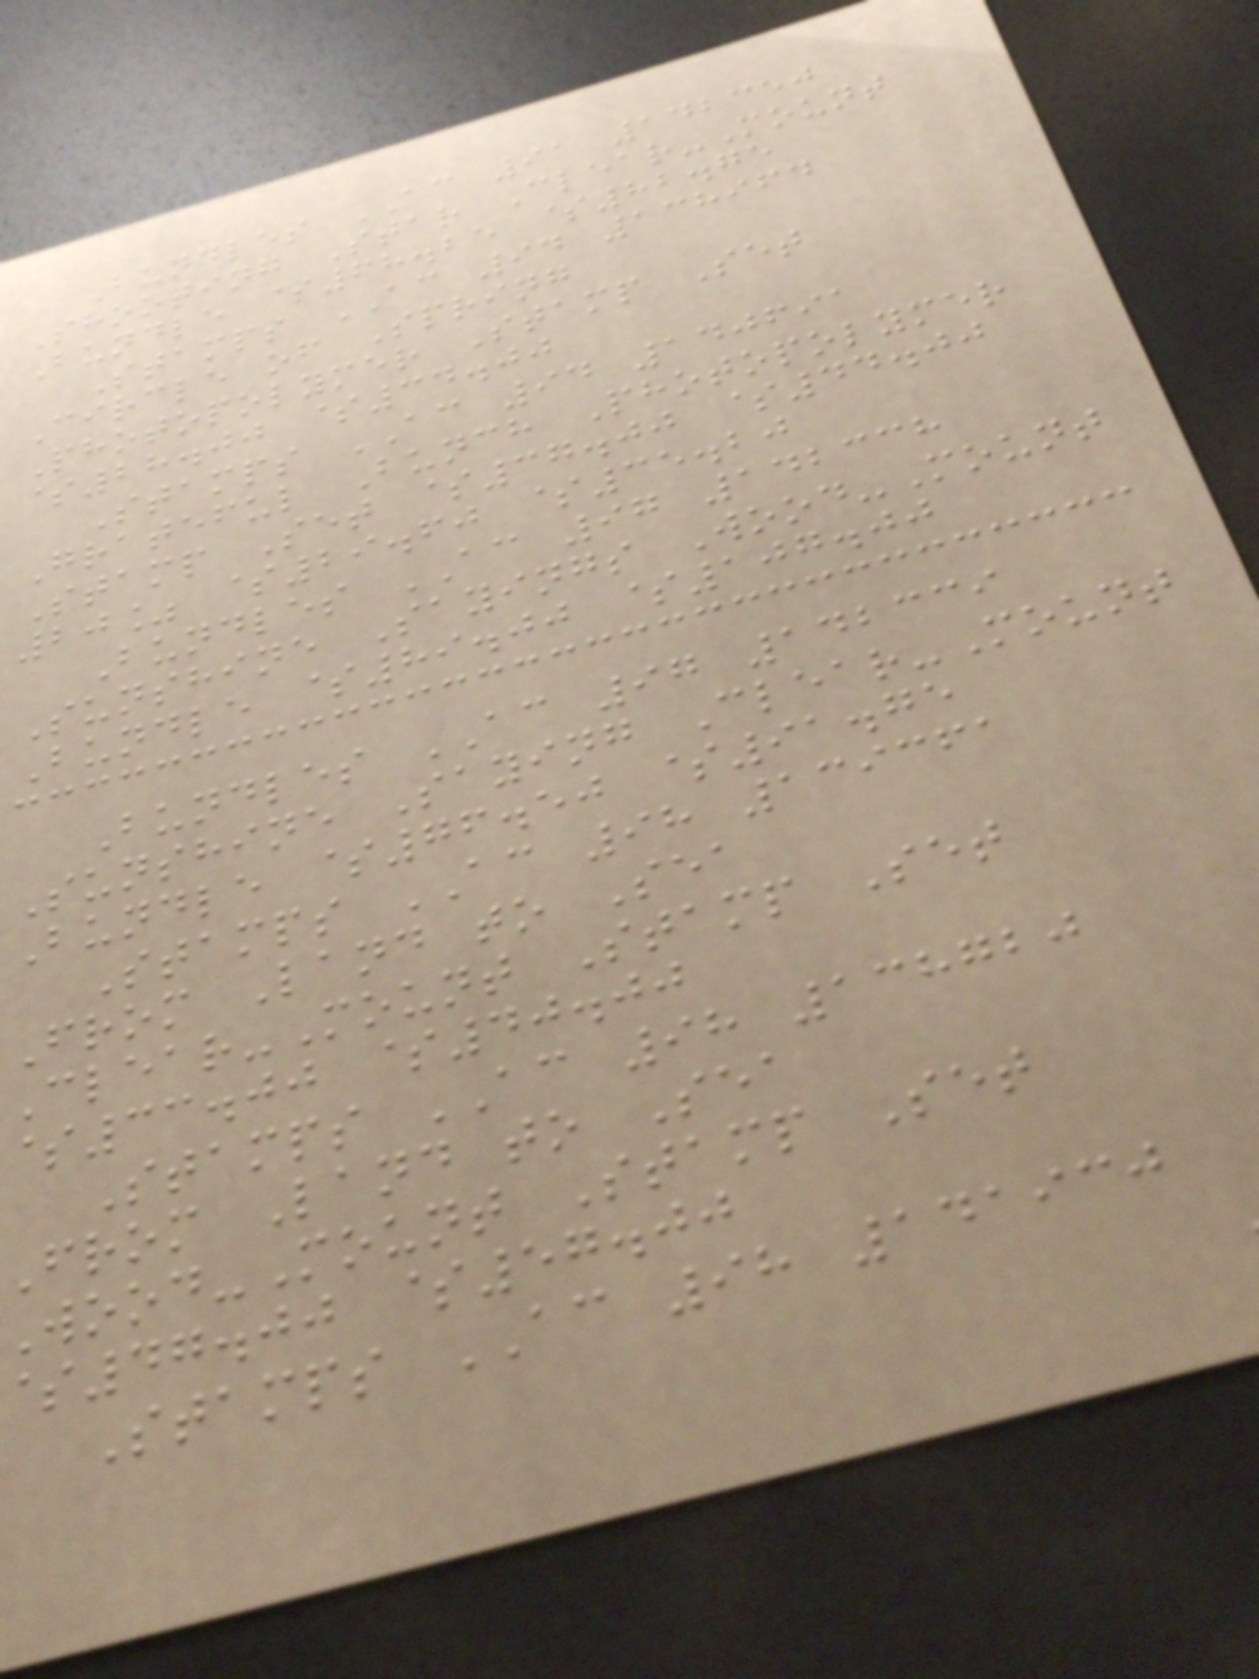Bundles AC 91 142350
Shooting Star Clear-Mount
Bundle $68.25 $82.75
Stamps AC 94 138964
Circle of Spring
Photopolymer Stamp Set
$28.00 $34.00
Stamps AC 94 140691
Grateful Bunch Photopolymer
Stamp Set $37.00 $44.00
20% $29.60 $35.20
Bundles AC 97 142338
Sunshine Sayings Wood-Mount
Bundle $89.00 $107.00
Bundles AC 97 142339
Sunshine Saying Clear-Mount
Bundle $76.50 $91.75
Stamps AC 98 139361
From Land to Sea
Clear-Mount Stamp Set
$33.00 $40.00
Stamps AC 98 138720
From Land to Sea
ood-Mount Stamp Set
47.00 $57.00
Stamps AC 98 141930
